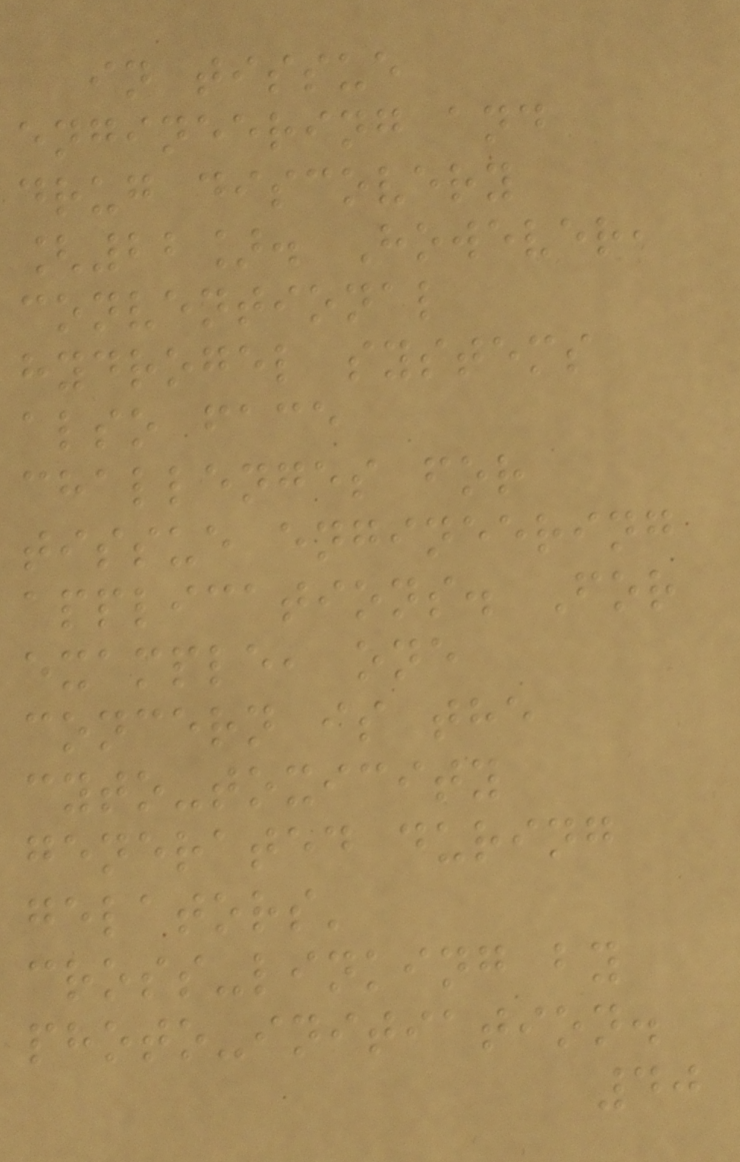in tissue
engineering and
drug discovery
[22]. However,
conventional
hydrogel systems
also face
challenges for
tissue engineering
applications. For
example, one
concern is the
cyto-toxicity
generated during
gelators'
cross-linking by
photo-initiation.
40
